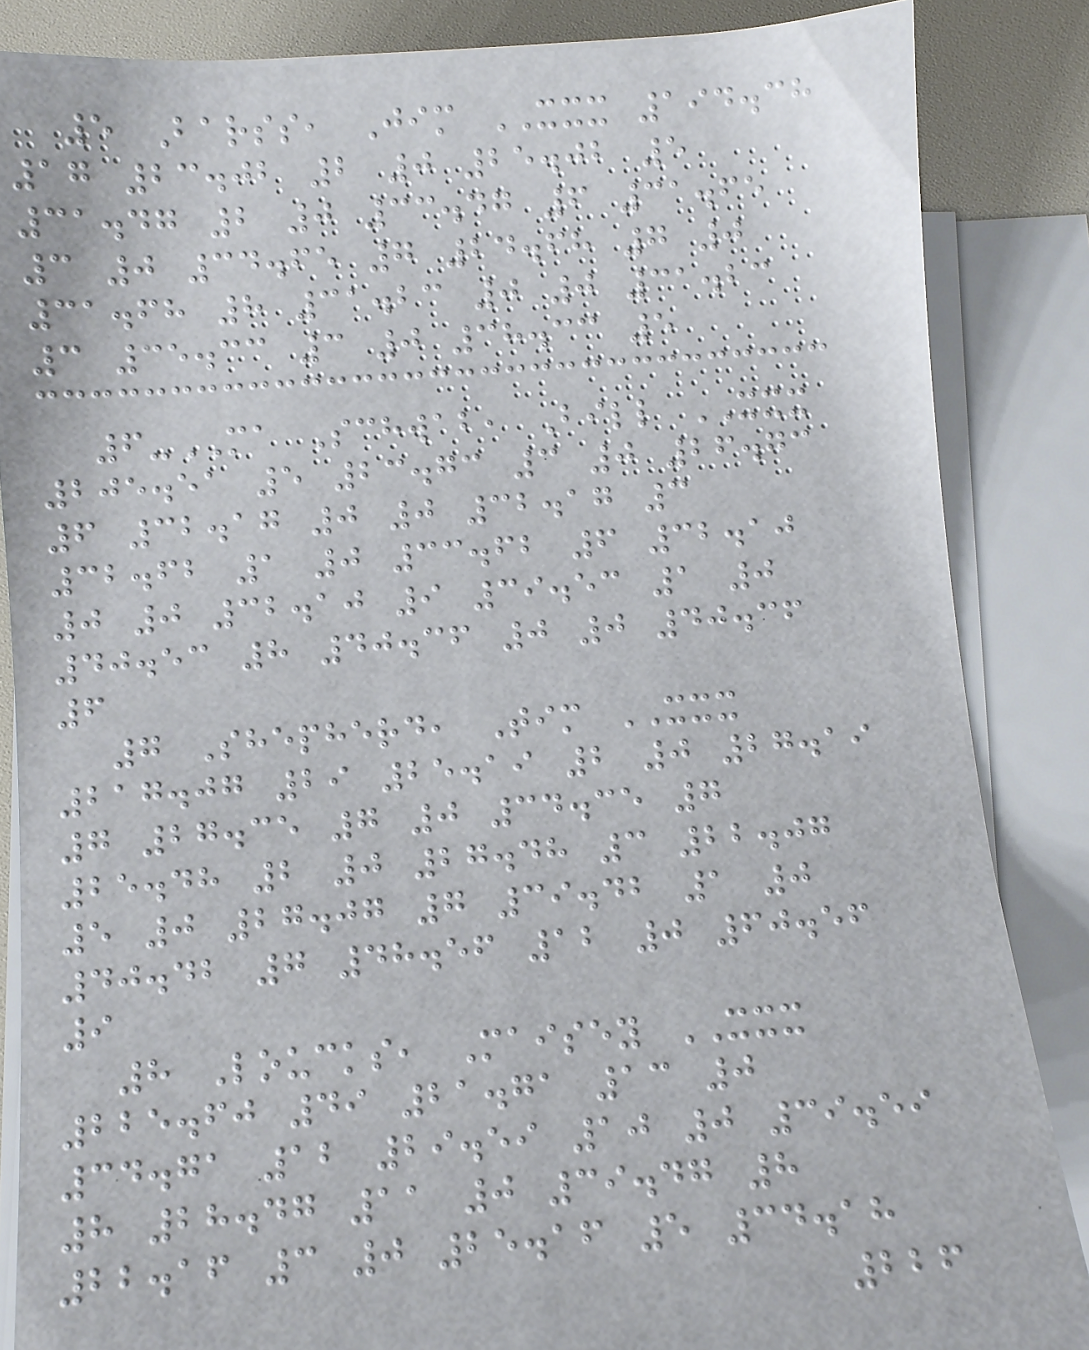5 Barss, Jim XXX 194.38
17 23.02 2 0 25.02 5
31.47 2 0 33.47 6 31.65
3 0 34.65 7 24.68 7 0
31.68 8 31.23 0 0 31.23
3 35.33 3 0 38.33 5
6-MA Schwab, Bill XXX
205.51 5 23.73 3 0 26.73
6 32.17 0 0 32.17 3
32.62 1 0 33.62 6 32.10
0 0 32.10 9 39.53 1 0
40.53 8 40.36 0 0 40.36
6
7 Shepherd, Tim XXX
217.07 29 25.19 2 0 27.19
7 27.35 7 0 34.35 7
25.48 2 0 27.48 3 22.07
5 0 27.07 7 39.42 1 0
40.42 7 48.56 12 0 60.56
9
8 Loucks, Maisey XXX
225.60 49 21.71 13 0
34.71 12 29.59 10 0 39.59
8 28.47 11 0 39.47 8
22.16 3 0 25.16 5 34.18
226
